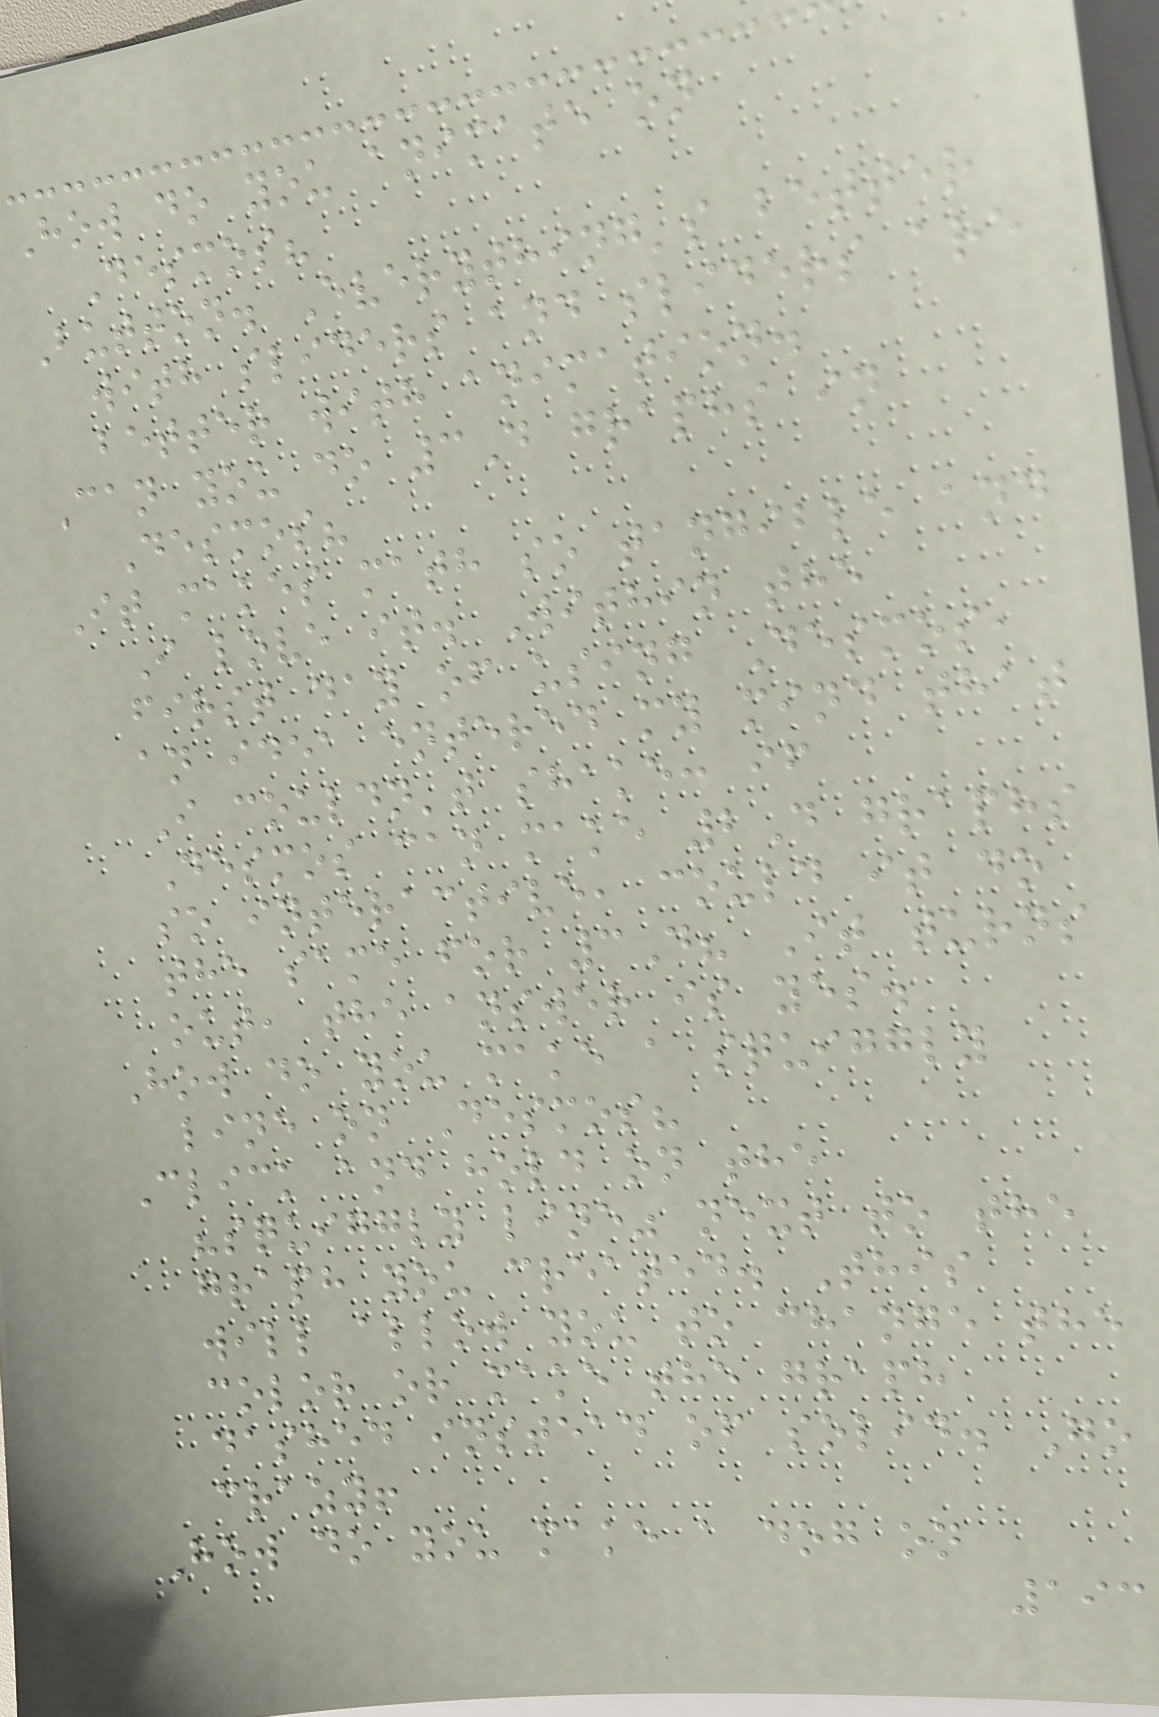How do you animate on
Desmos?
Button. Everything's better
with sliders and sliders are
better with animation.
Can you do 3D graphs in
Desmos?
It makes math so tangible and
I love it. Within the
first day of using Desmos,
an idea entered my mind that
I couldn't shake: if
Desmos can make 2D graphs
so interactive, could it do
the same for 3D? It turns
out, the answer is yes.
How do you make a squiggly
line on Desmos?
Click and hold on the
"squiggly line" next to the
graph you created. This
will allow you to change the
color or make the graph
dashed instead of solid. Go
crazy!
How do you make a dog on
193
